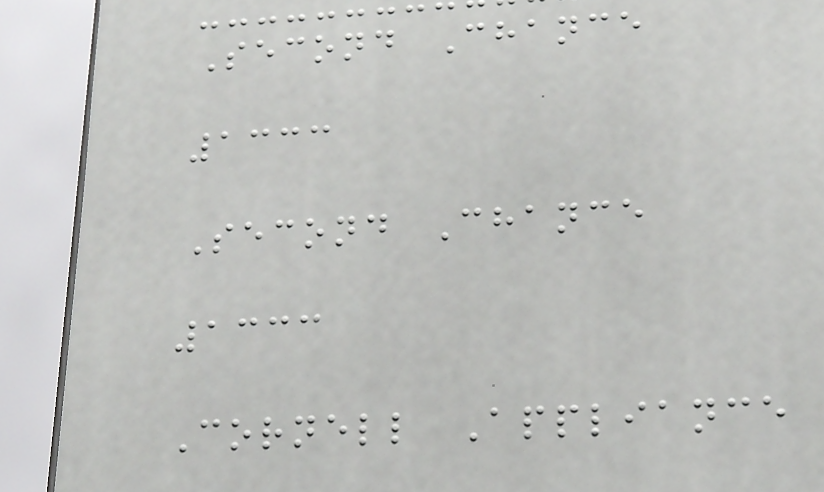Second Chance
1333
Second Chance
1333
Cornell Appliance
